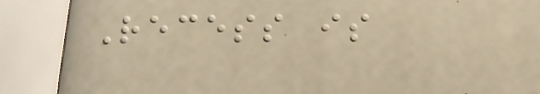Recess is
